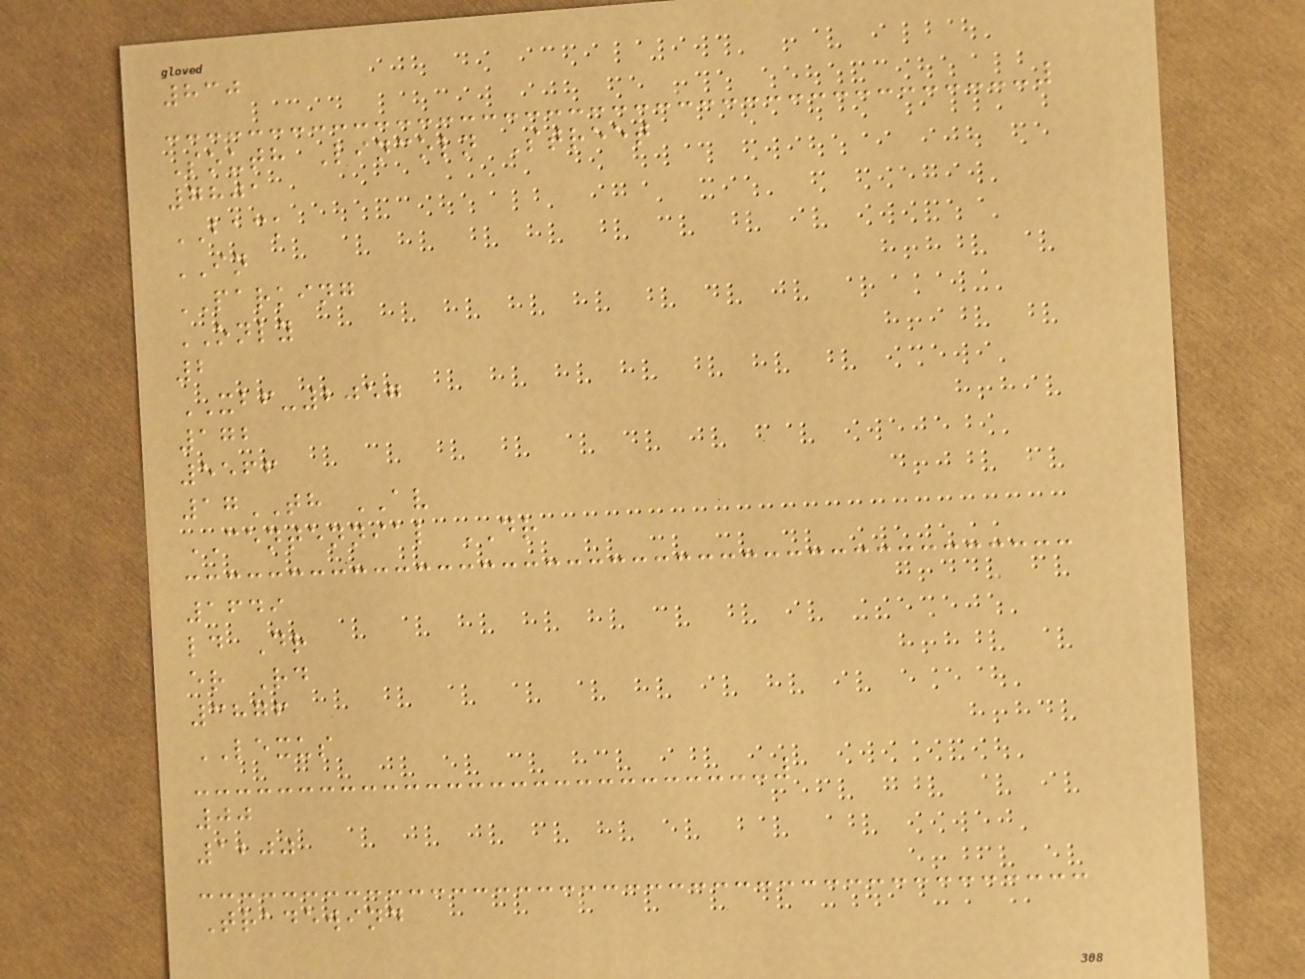830
South Lincoln Street
7801
BACK
IN
PARKING
ONLY
2
XBF-2057
172
5566
17TH AV
CENTENNIAL DR
1649
ld Dr
er Rd
3876
LEXUS
00
1200
Tradewind
